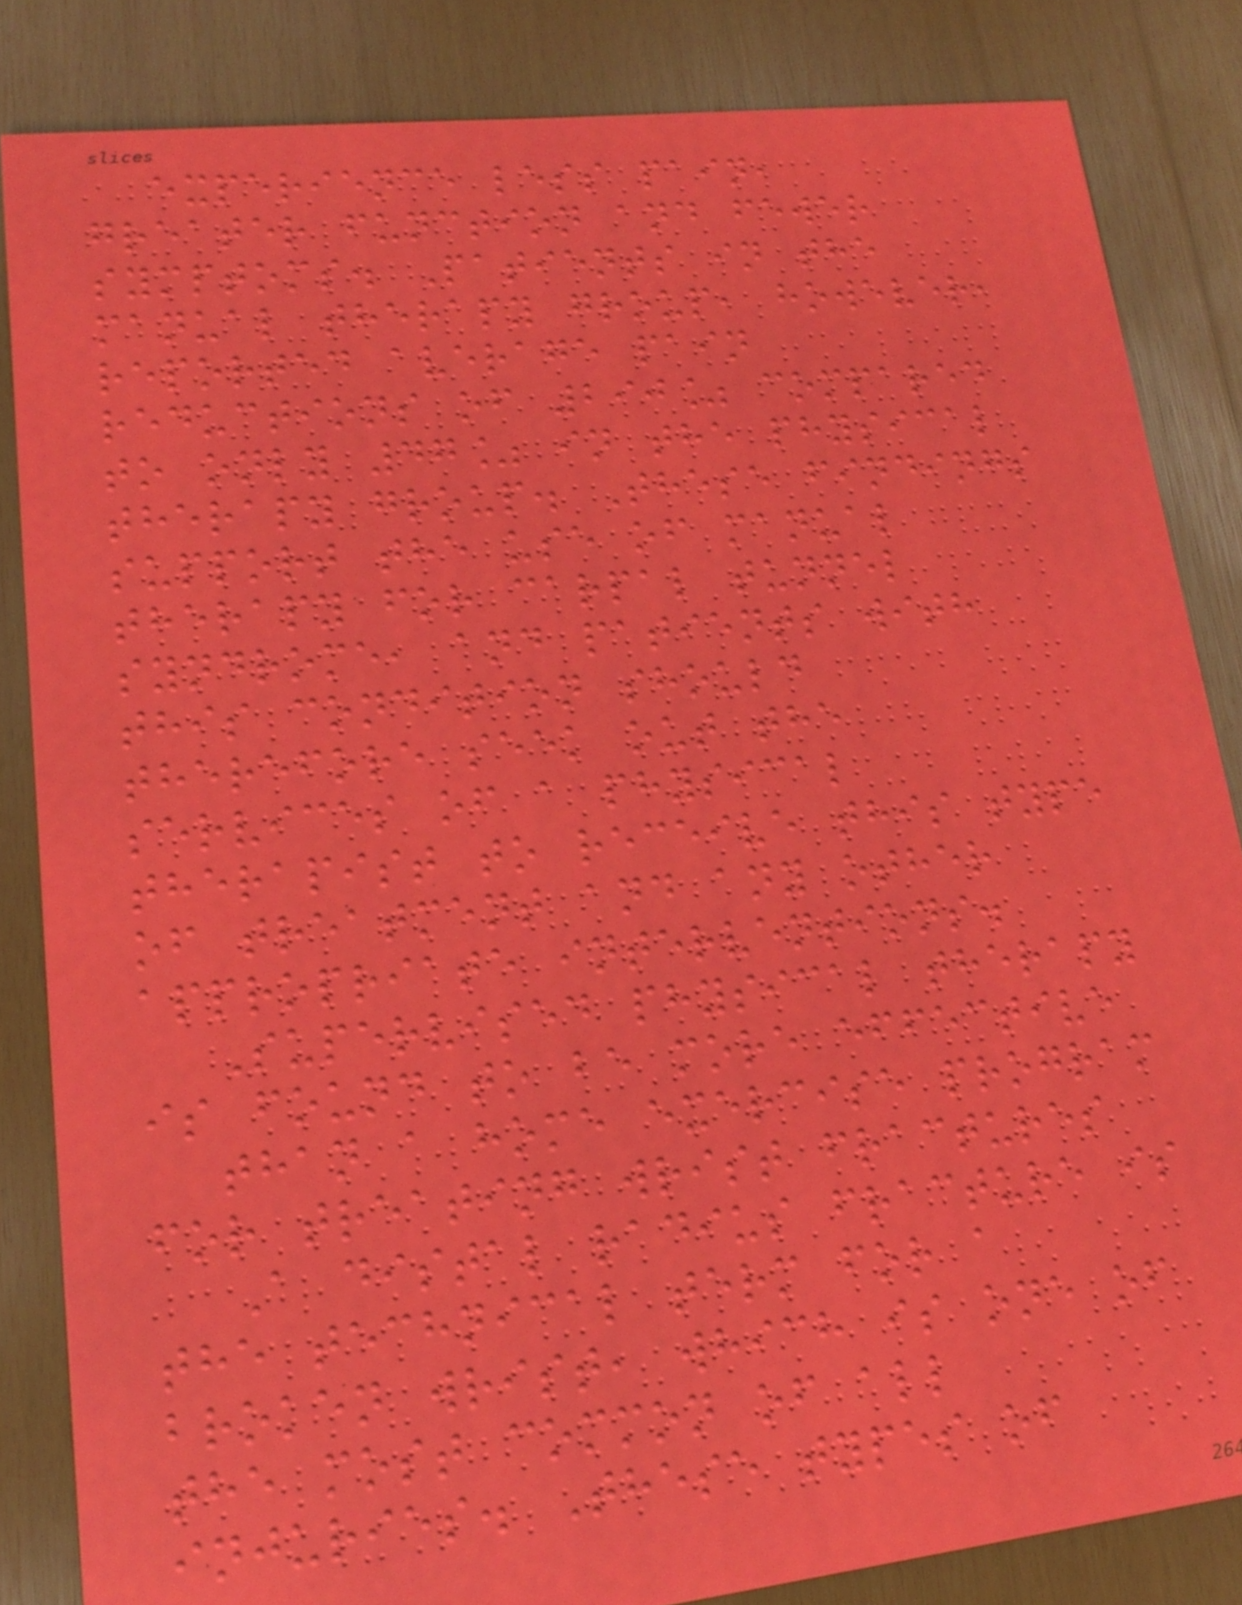experience less pain,
greater function and fewer
symptoms. Patients in the
manual therapy group, however,
reported average pain
reductions of 290% compared
to only 47% in the physical
therapy group. These findings
support the use of manual
therapy for carpal tunnel
syndrome, and patients with
this condition should
therefore seek out the
services of a physical
therapist to receive this type
of treatment and any other
appropriate interventions.
Supervised physical therapy
is found to be more effective
than a home exercise program
for treating wrist fractures
A distal radius fracture is
the technical term for a
broken wrist, which is one of
the most common of all
injuries. These types of
